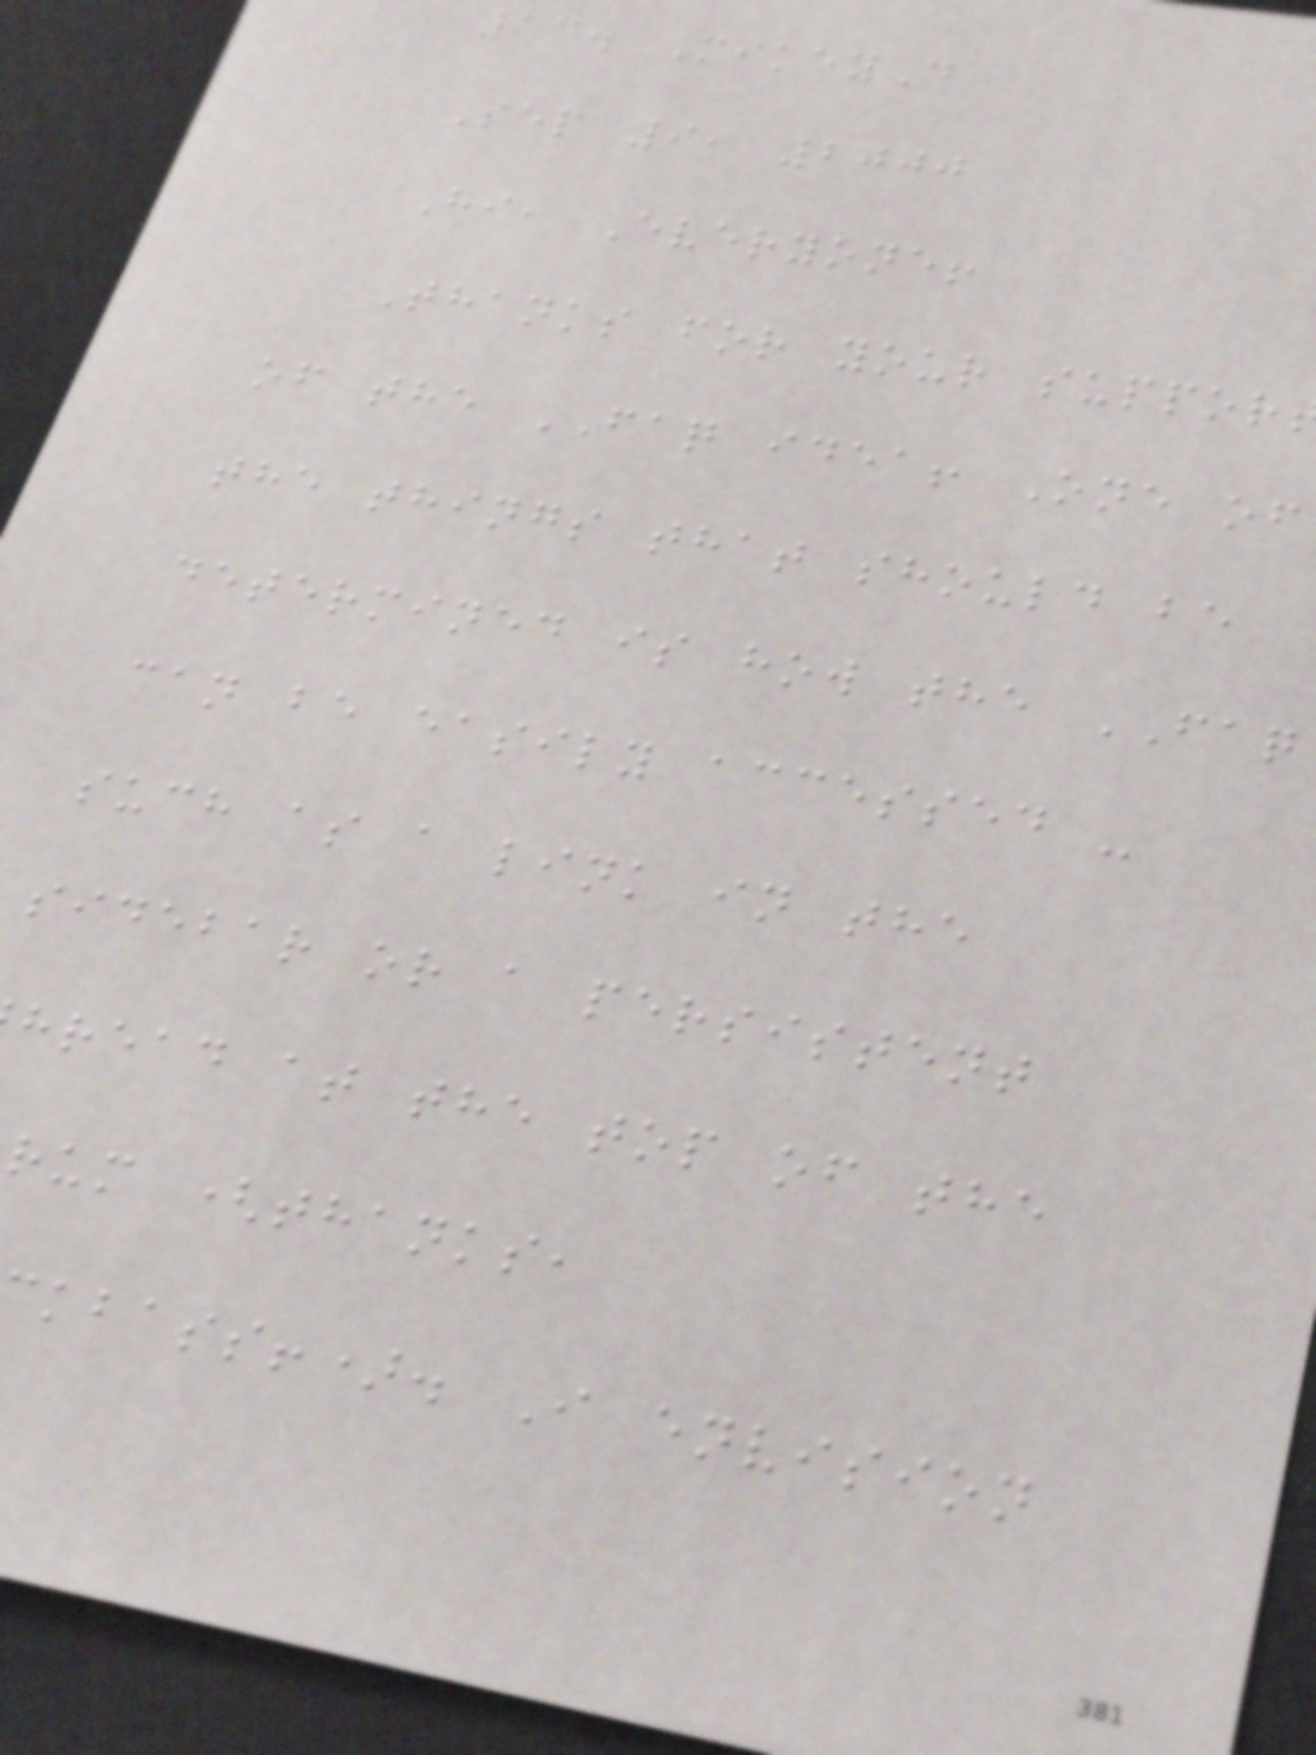13. MikeyD
Sep 9, 2000
Hi, Everyone!
Thanks for your suppor
of the FAQ idea! One of
the things that should be
determined is how the FAQ
can be easily accessed -
such as a link in the
sidebar or a persistent
hread at the top of the
rum (thanks,
kbass!). I envision
